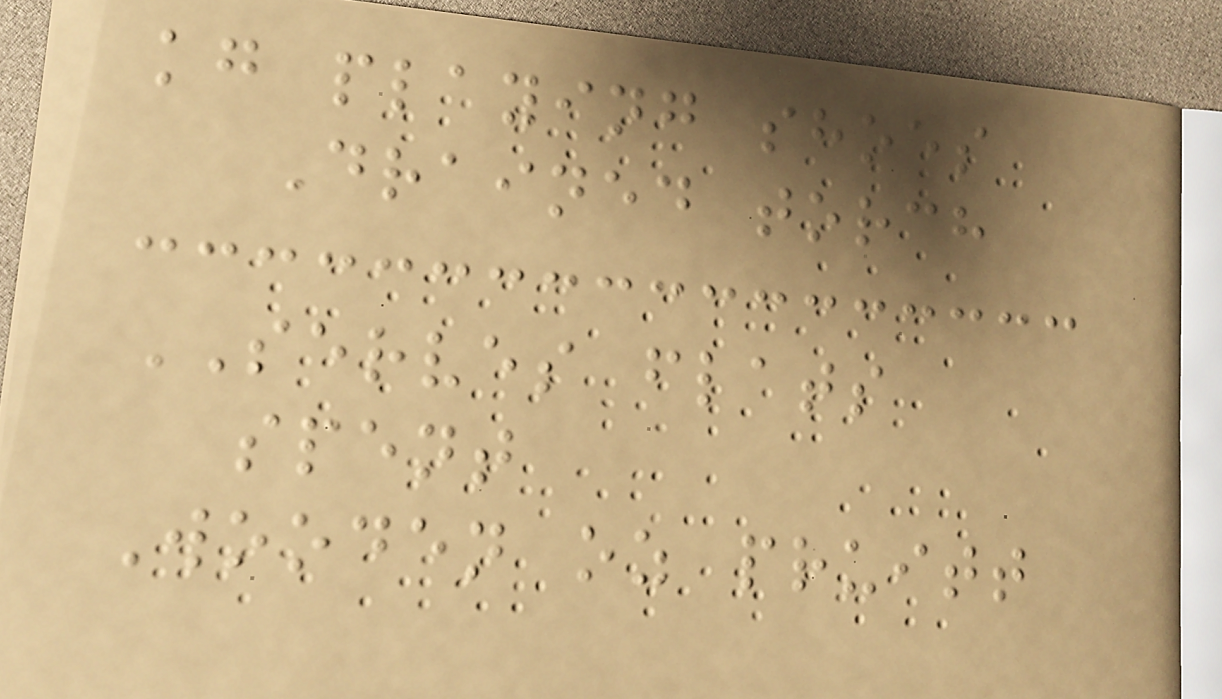kg playing shoes
Drained torch
SERVES flats
spent
Wooden oz pruitt
